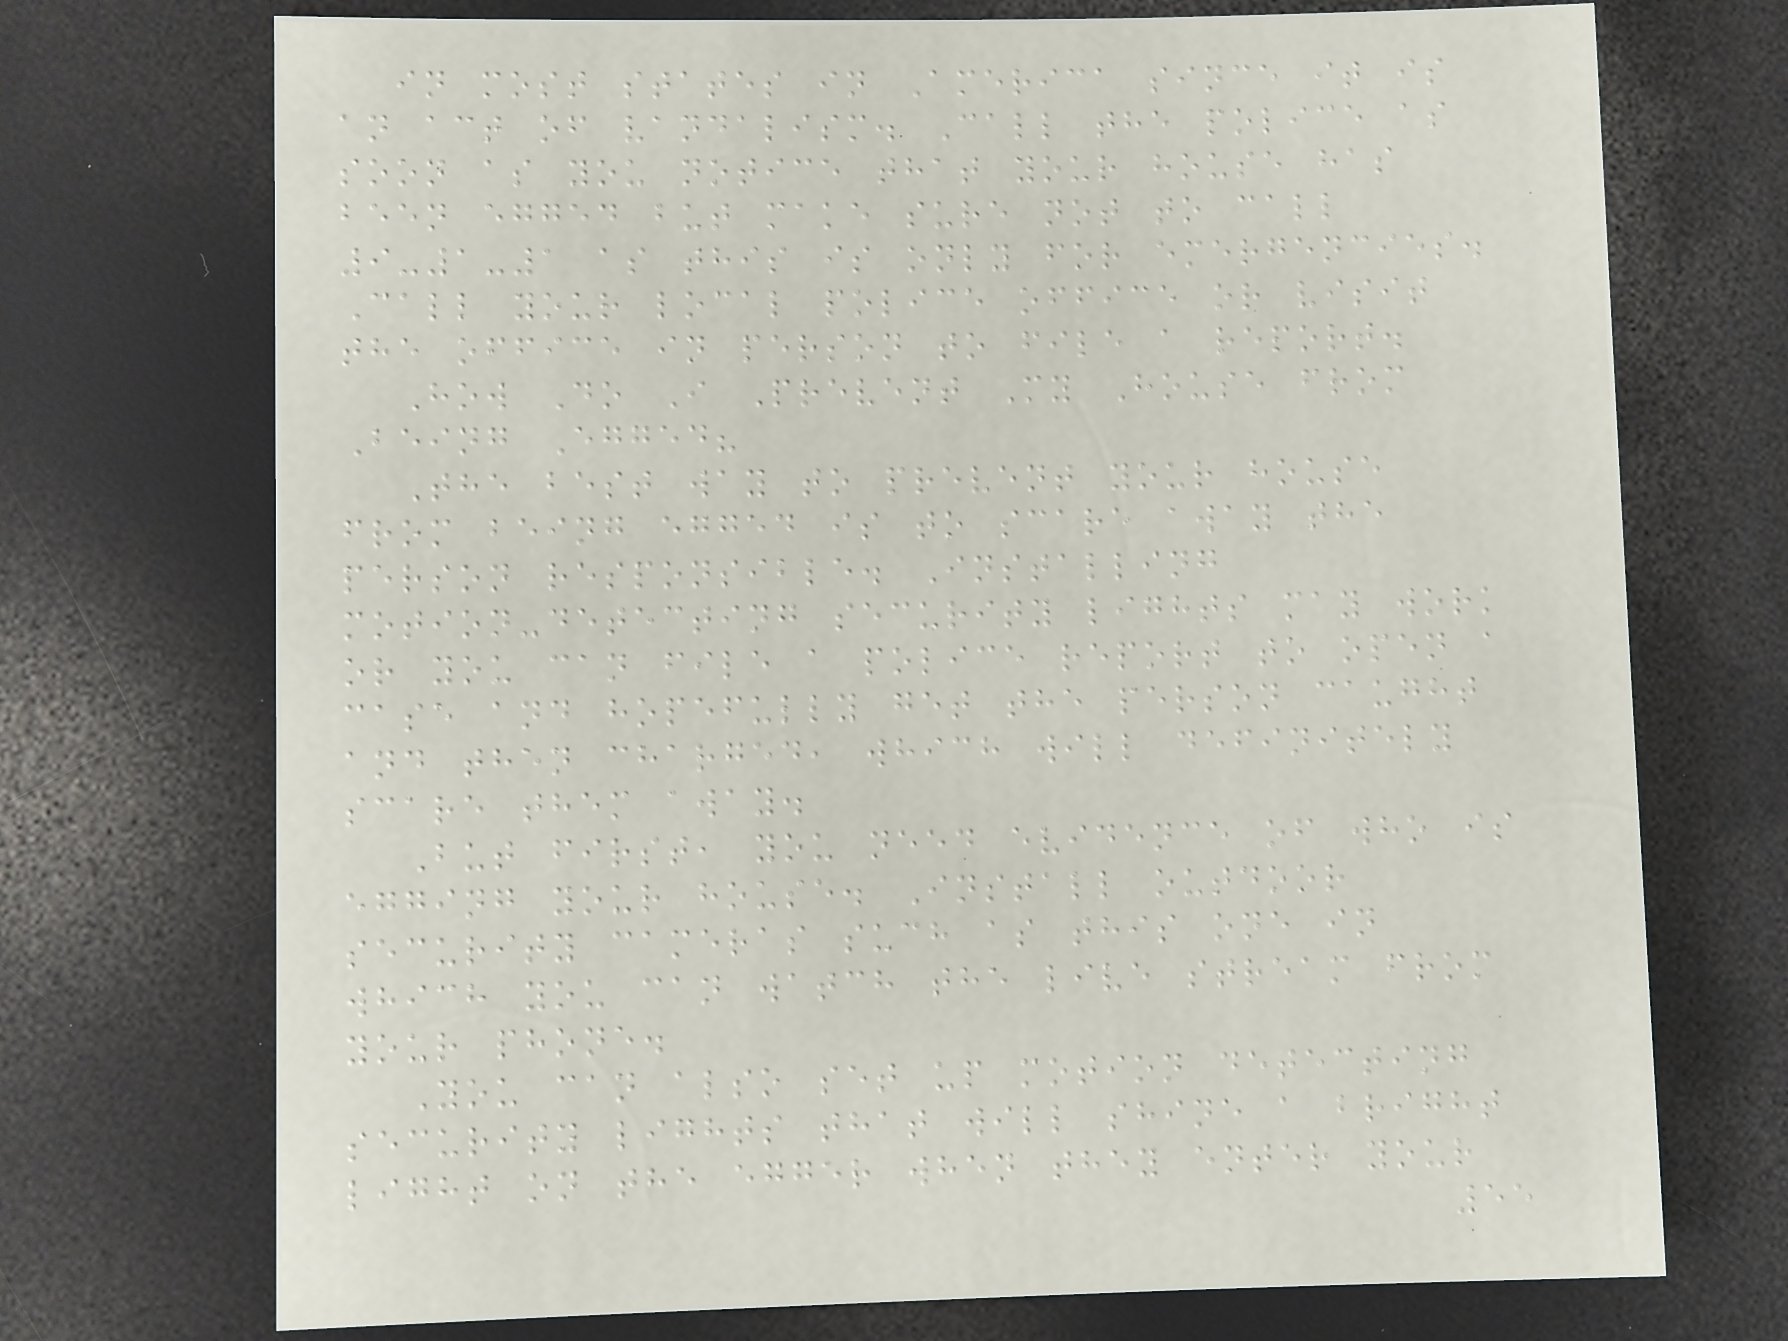in most states in America since it is
an act of vandalism. Call the police as
soon as you notice that your house has
been egged but make sure not to call
9-1-1 as this is only for emergencies.
Call your local police office or visit
the office in person to file a report.
How Do I Prevent My House from
Being Egged?
The best way to prevent your house
from being egged is to scare away the
person responsible. Installing
motion-detecting security lights may work
or you can file a police report to open a
case and hopefully get the person caught
and then charged, which will definitely
scare them away.
But first, you need evidence of who is
egging your house. Install outdoor
security cameras such as this one in
which you can watch the live stream from
your phone.
You can also set up motion detecting
security lights that will shine a bright
light on the egger when they enter your
55
